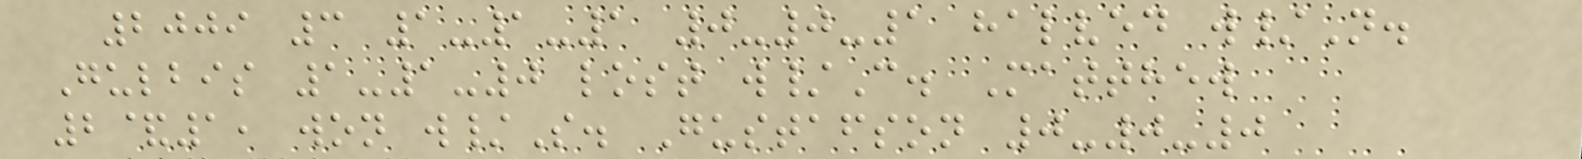2009 3 1-1-1 0-0-1 halved w/N.
Gulbis 1-1-0 lost w/C. Matthew
2&1, won w/S. Gustafson 0-0-0
